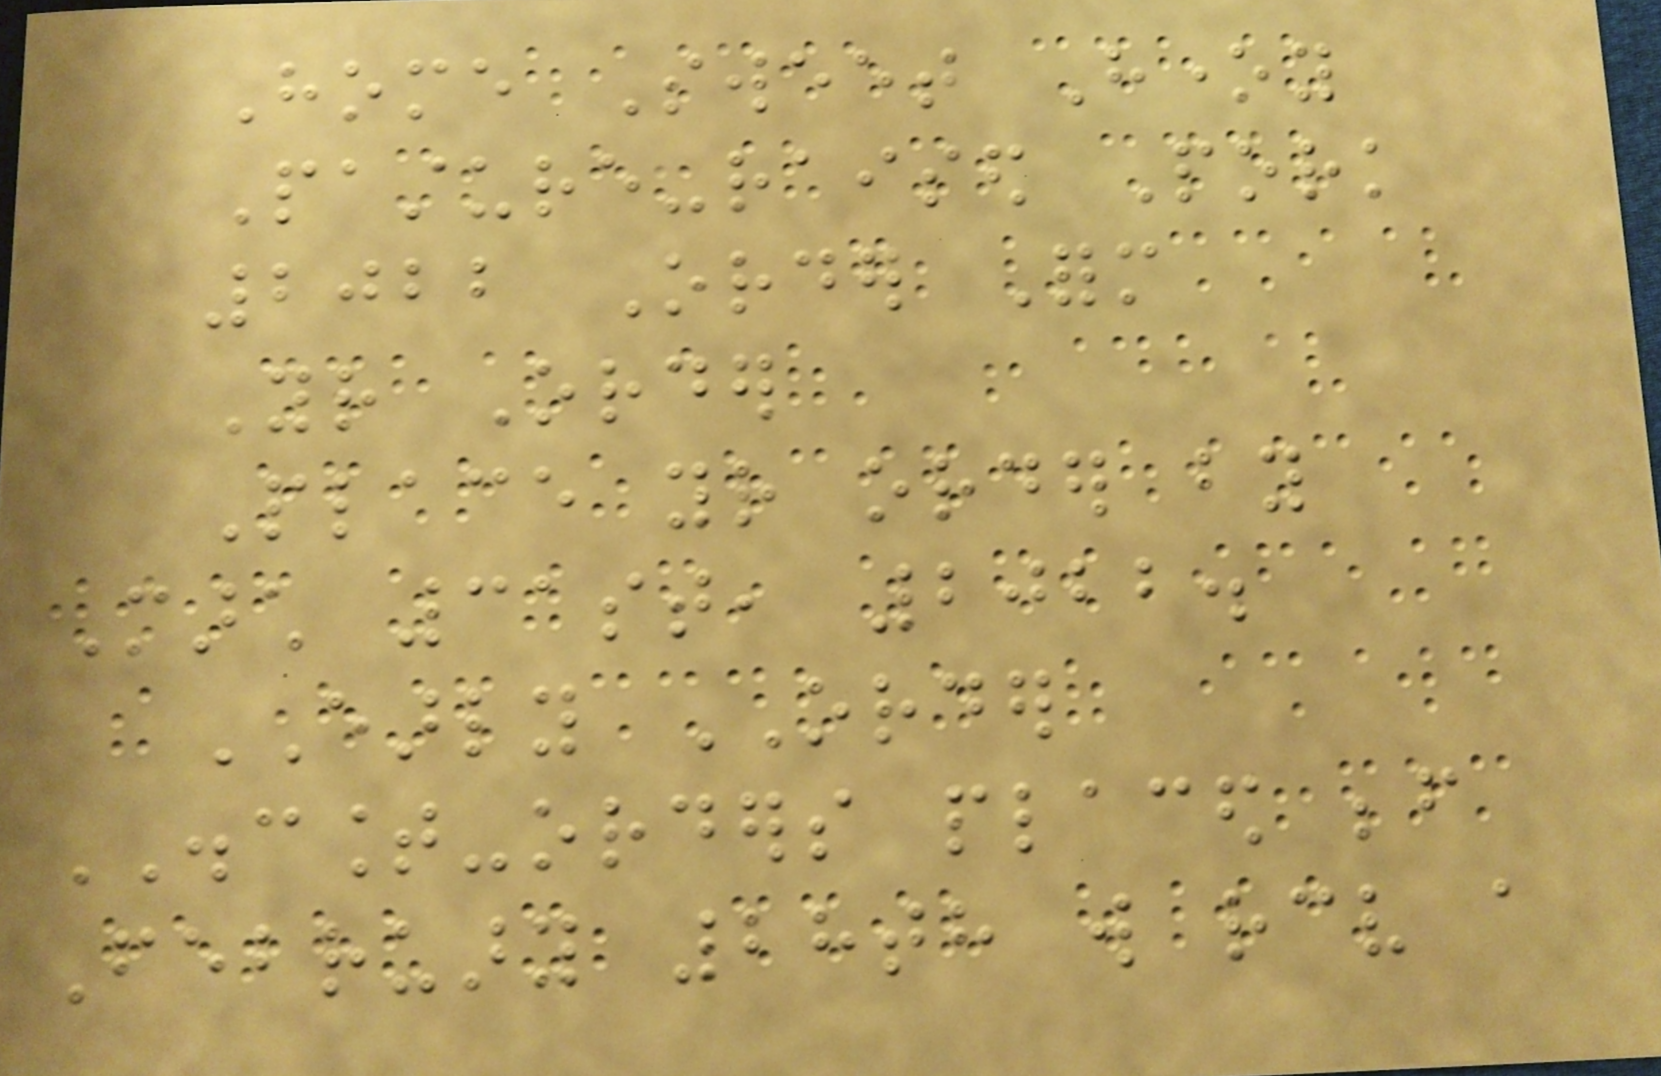Home Sweet Honey
Pasture-raised Pork
2022 Order Form
Your Order
Place your order by
March 31st, 2022.
EARLY ORDER
DISCOUNT-orders placed before
February 28th will receive a
